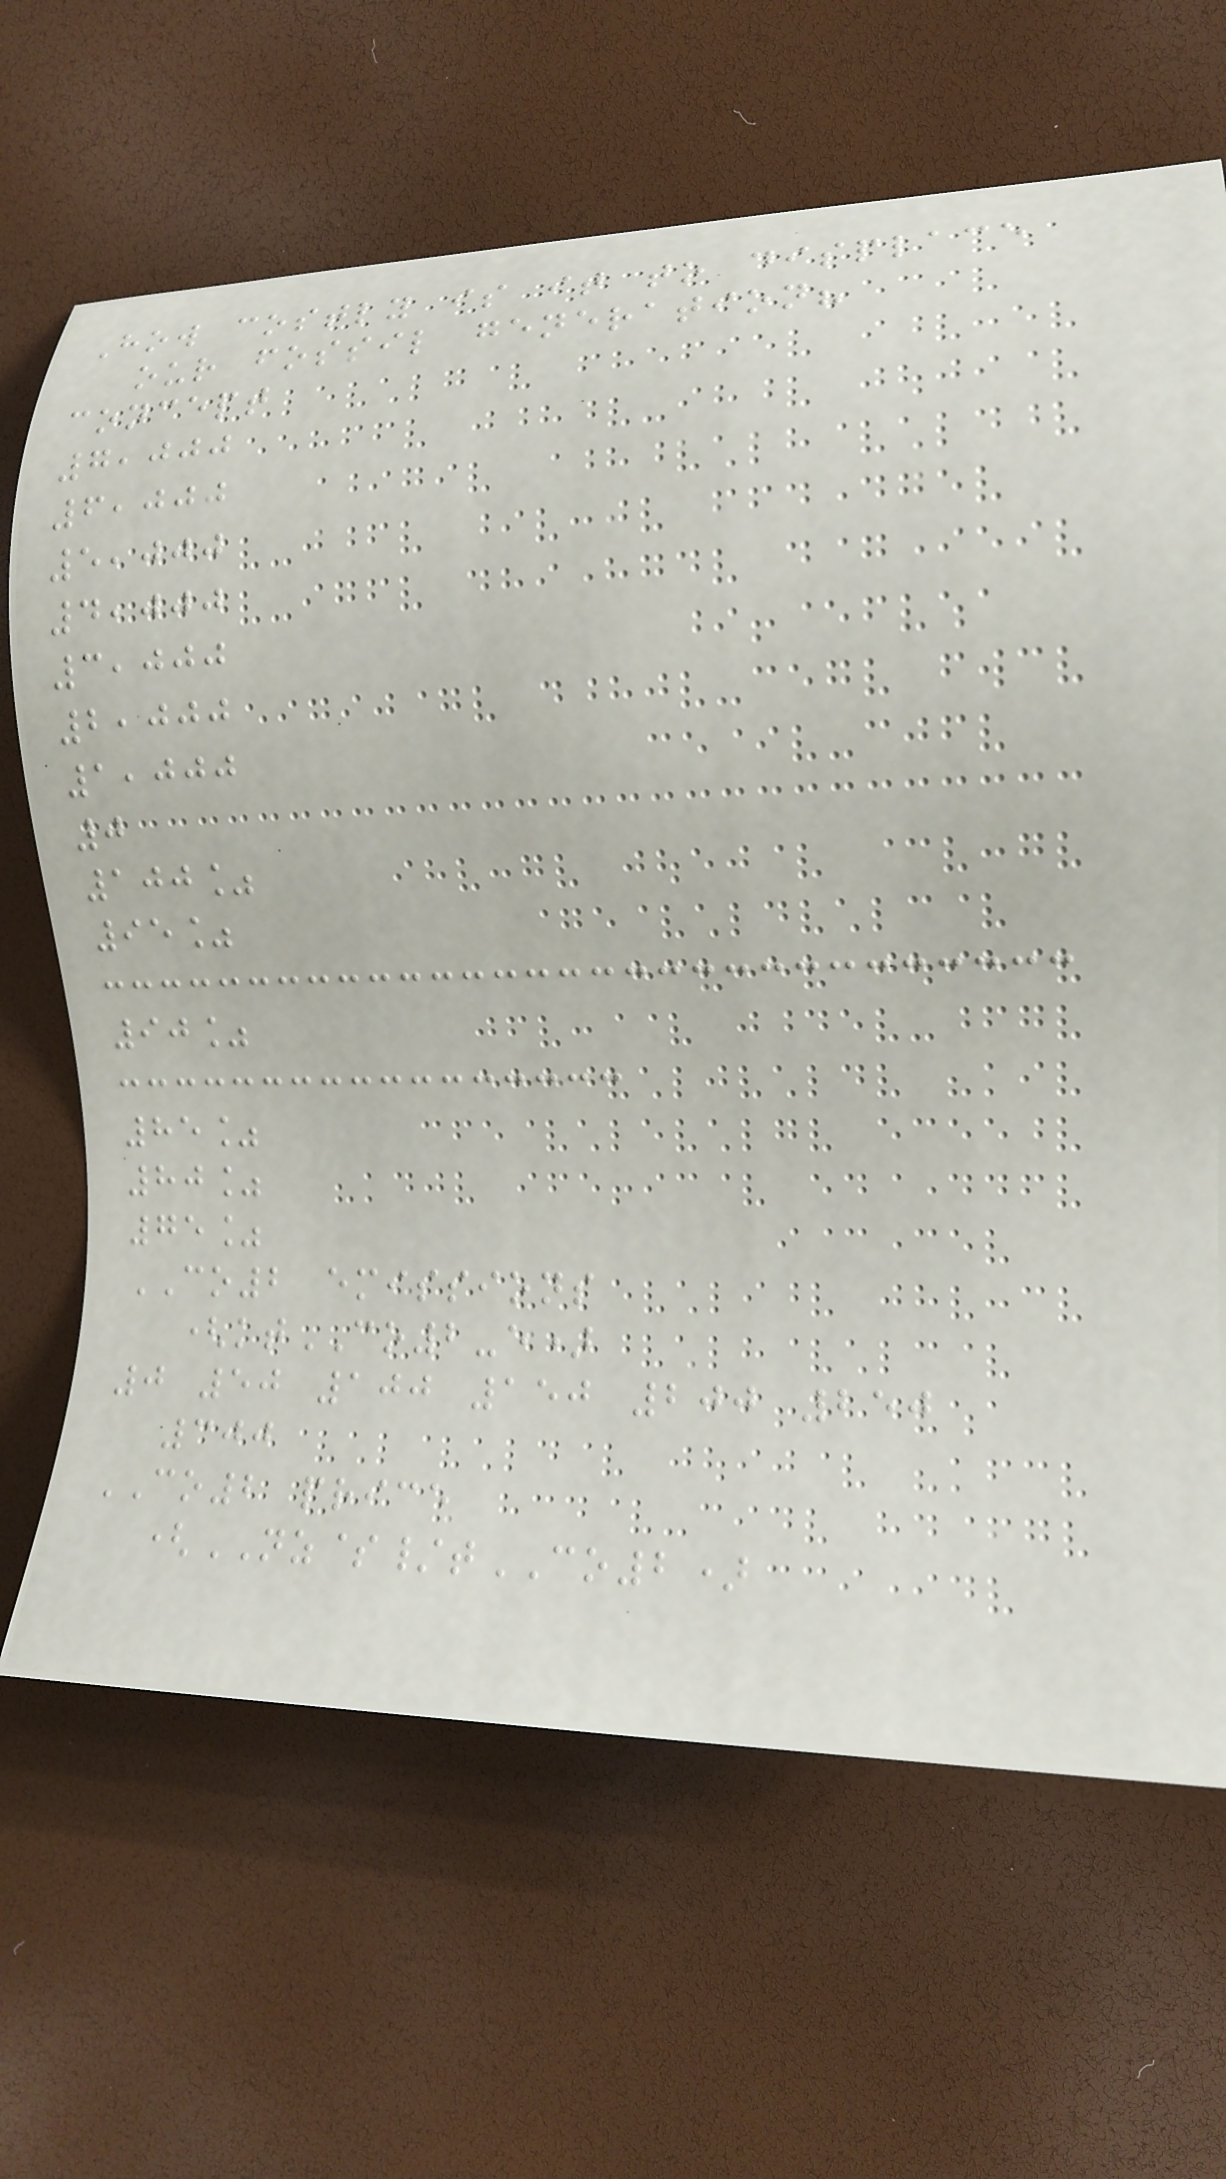How costly is it to displace
our fossil generation?
concept
7,000
6,000
5,000
4,000
3,000
2,000
1,000
0
100%
95%
90%
85%
80%
75%
CO2 emissions
(ktCO2-e)
0 50 100 150 200 250
300
CO2 price
(NZ$/tCO2)
